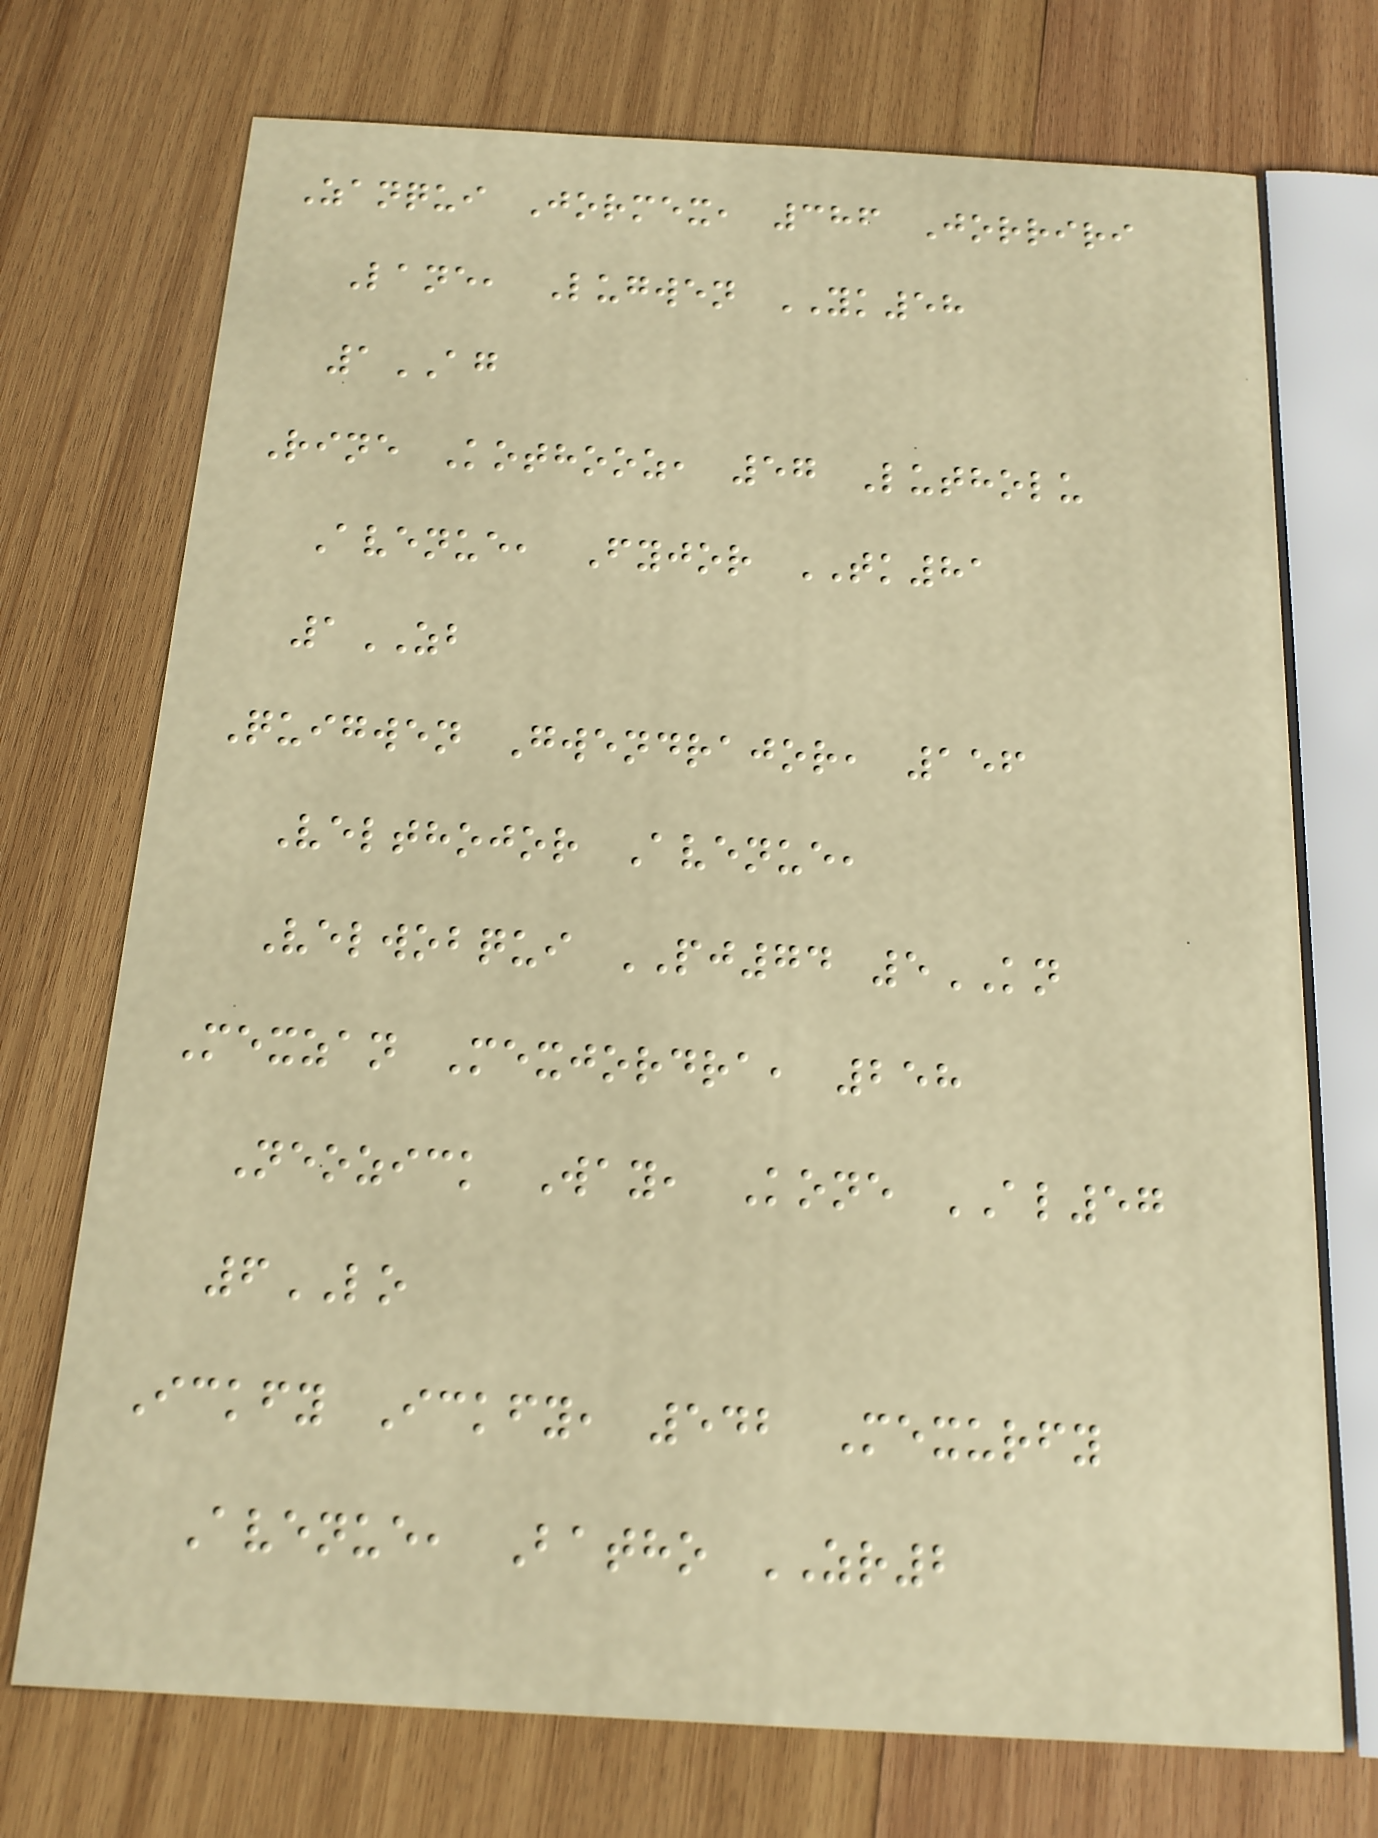Zanqui Jormex, 386 Jorriri
Lane, Lugwen YK58
1AG
Rine Kothooz, 57 Lutholu
Avenue, Fyjor TK81
1ZB
Quigwen Gwendrajor, 156
Velthojor Avenue,
Velwobqui PJ74 5KN
Mexzan Mexjordra, 258
Neozick Way, Kone AL57
6LO
Ickfy Ickfy, 542 Mexurfy
Avenue, Batho ZR2
